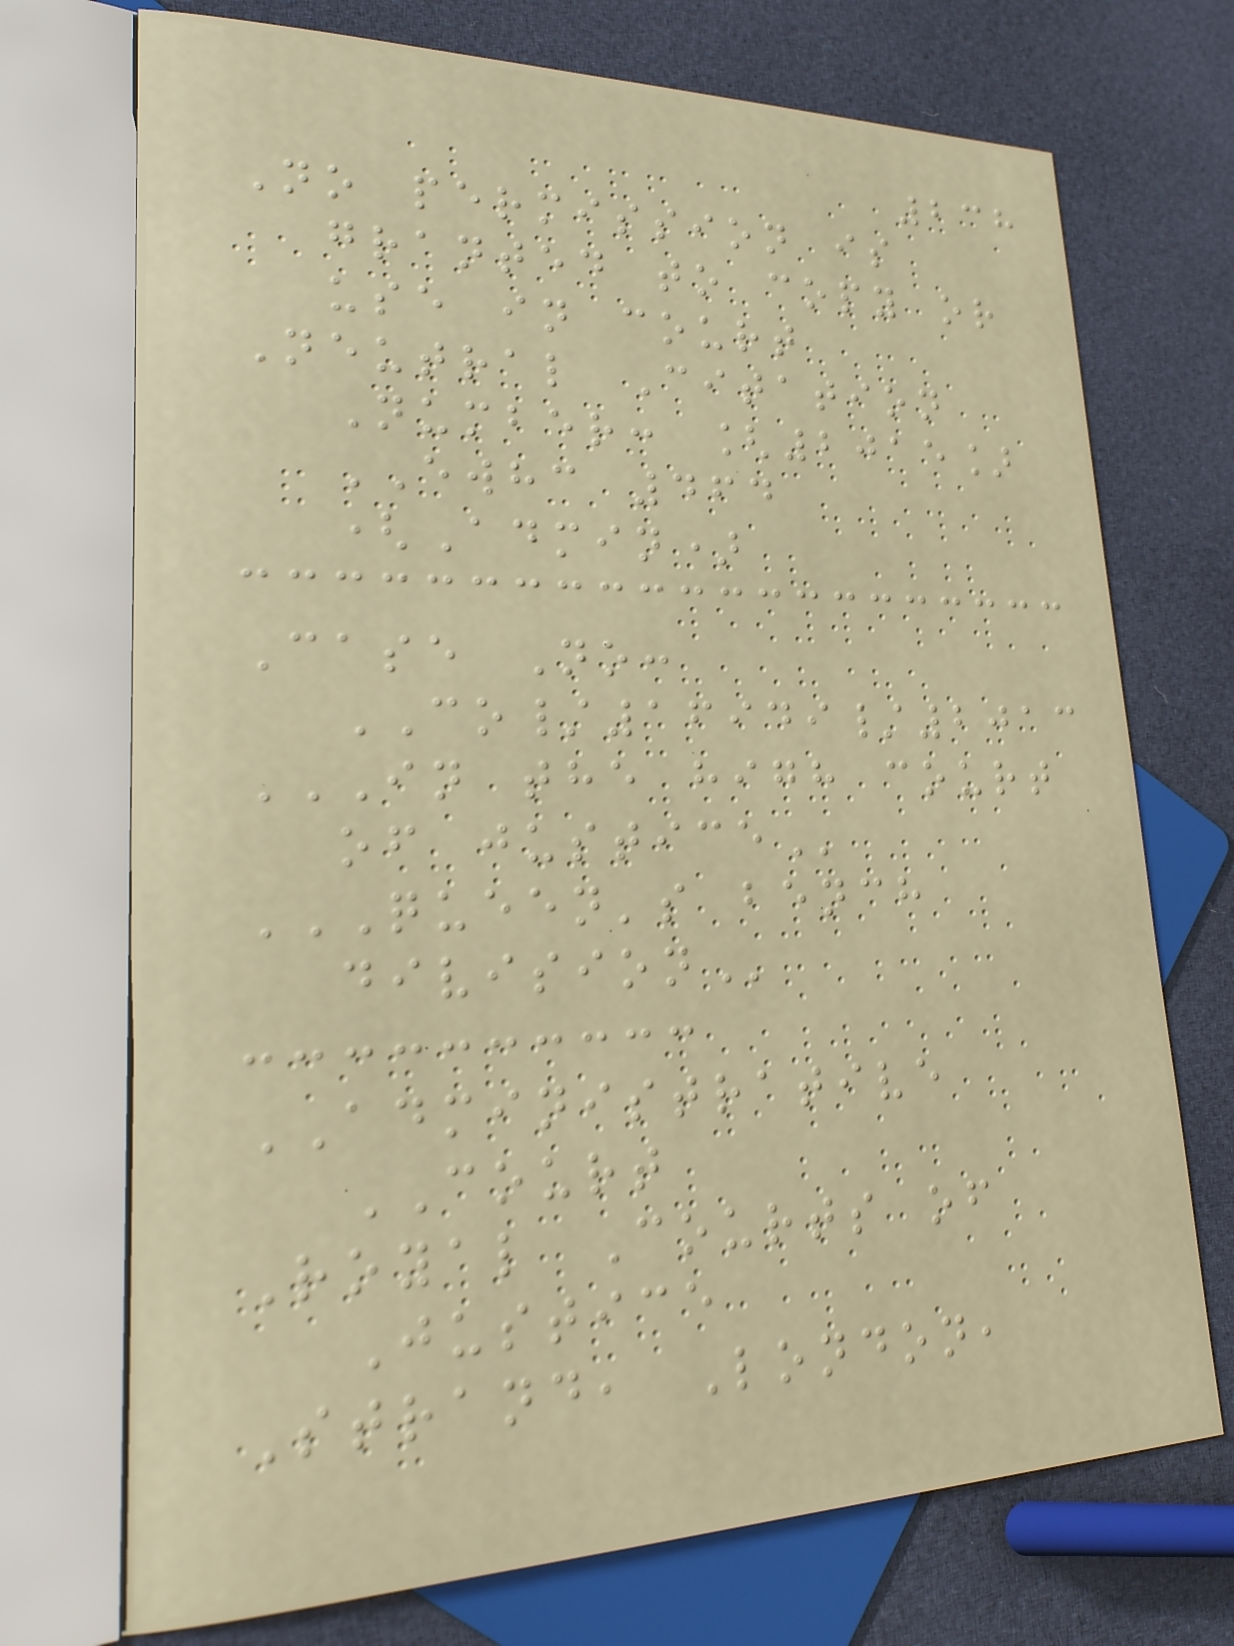238
No permission is
granted to copy or
use in court
Neutral Citation
Number: [2015]
EWHC 464
(Admin)
Case No:
CO/16949/2013
IN THE HIGH COURT
OF JUSTICE
QUEEN'S BENCH
DIVISION
ADMINISTRATIVE
COURT
Royal Courts of
Justice
Strand, London,
